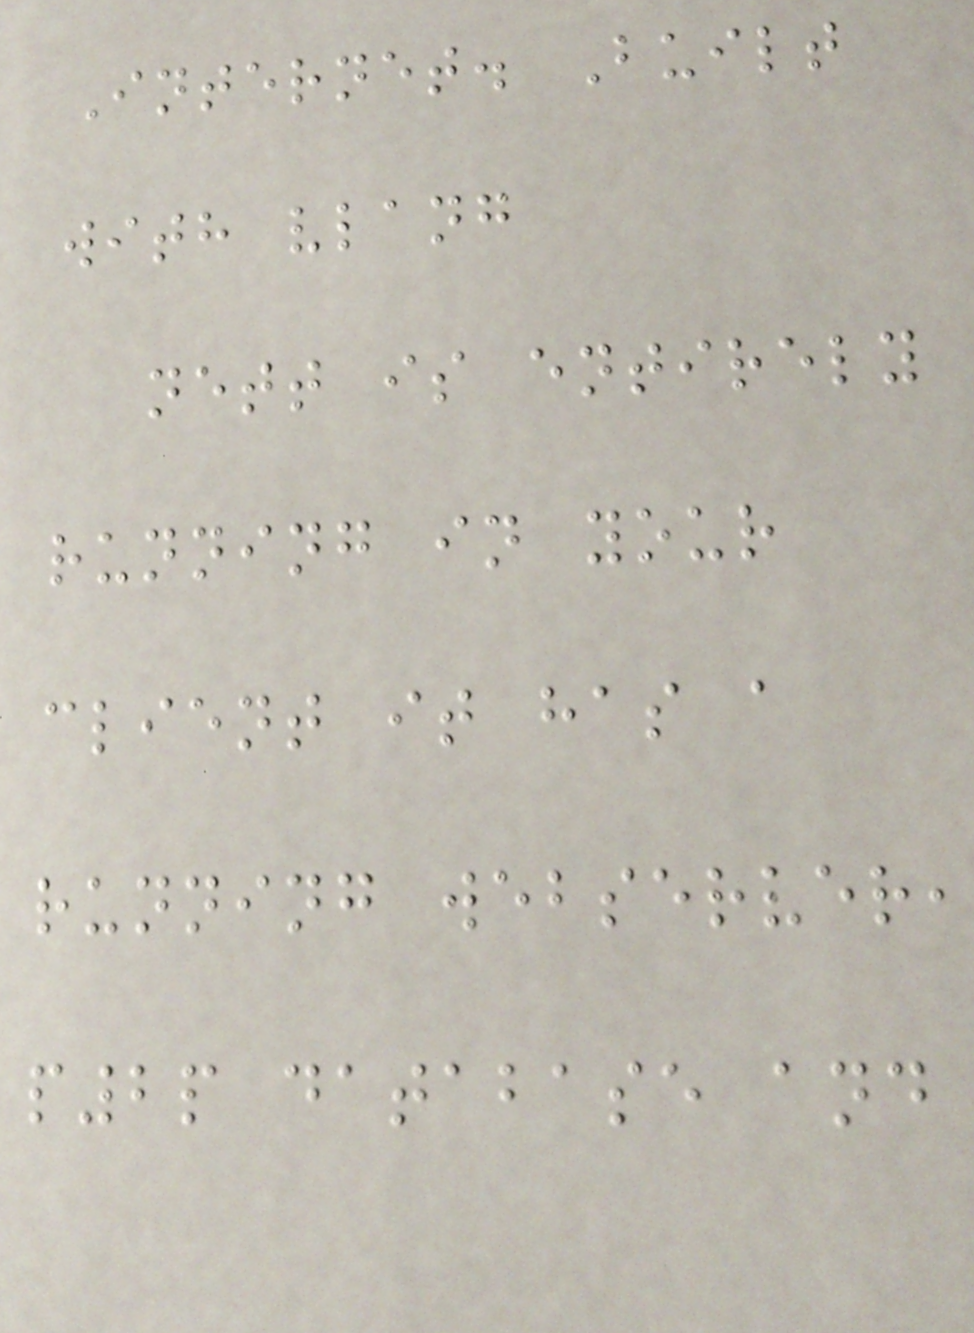Internet. Built
with vlang
nett is entirely
running in your
client it has a
running webserver,
p2p database and
